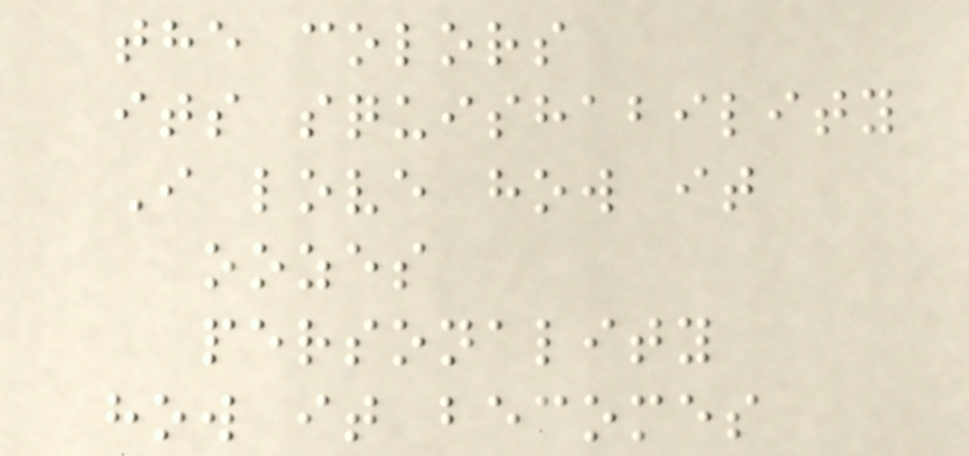the colors
its squishability
I love how it
oozes
personality
how it becomes
